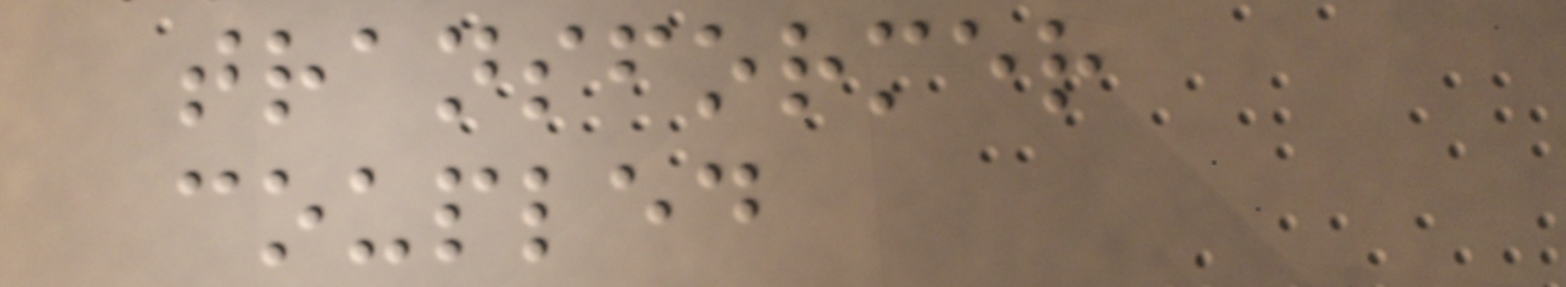transformer
coupled
